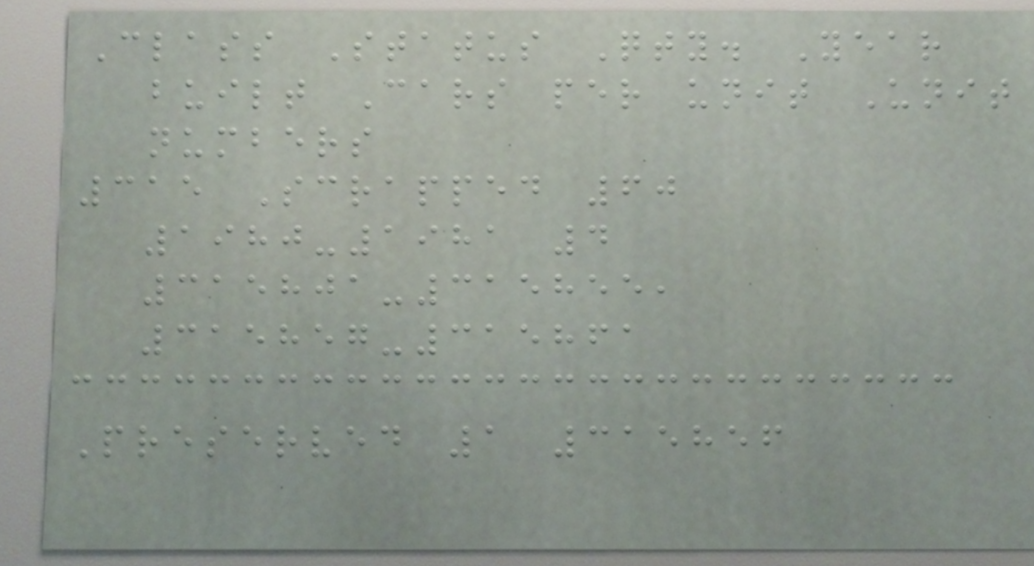Class Status Qty. Year
built Cars per unit Unit
numbers
315 Scrapped 60
1980-1981 4
315801-315855,
315857-315861
Preserved 1 315856
